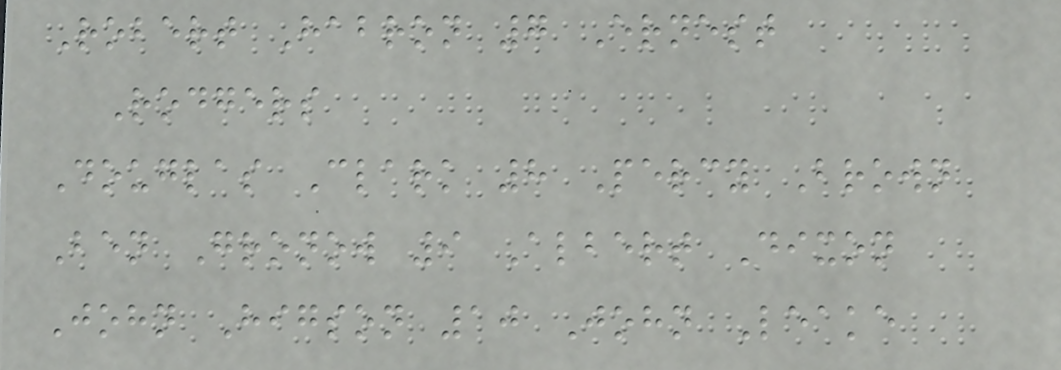Robert Habron 7 Ernest
Rodgers
Douglas Clark 8 Percy Brown
Ben Gronow 9 Albert Dixon
John Higson 10 John Leake
